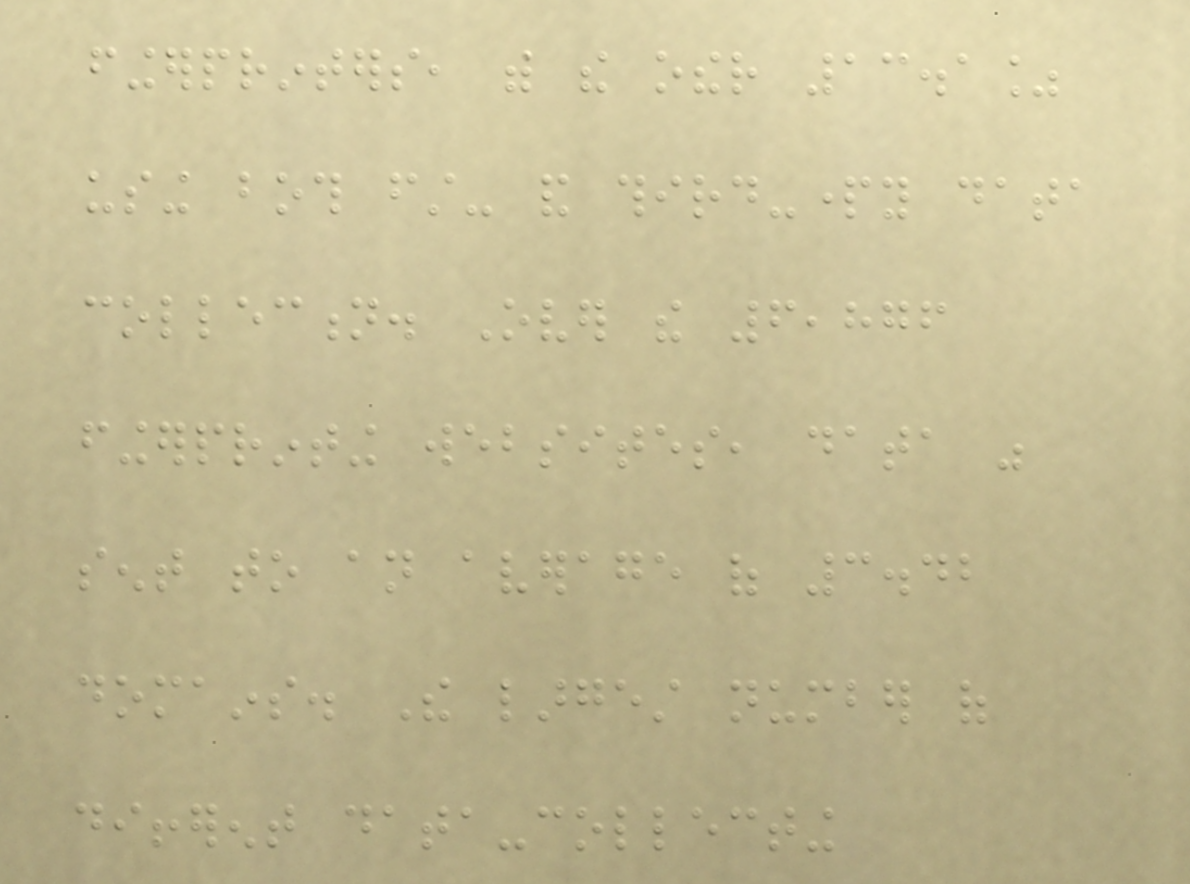fingerprinters, with the other 13.1%
using both first- and third-party data
collection. Over the 6,876
fingerprinting websites, data was
sent to an average of 3.42
domains. The largest number of
different data-collecting
